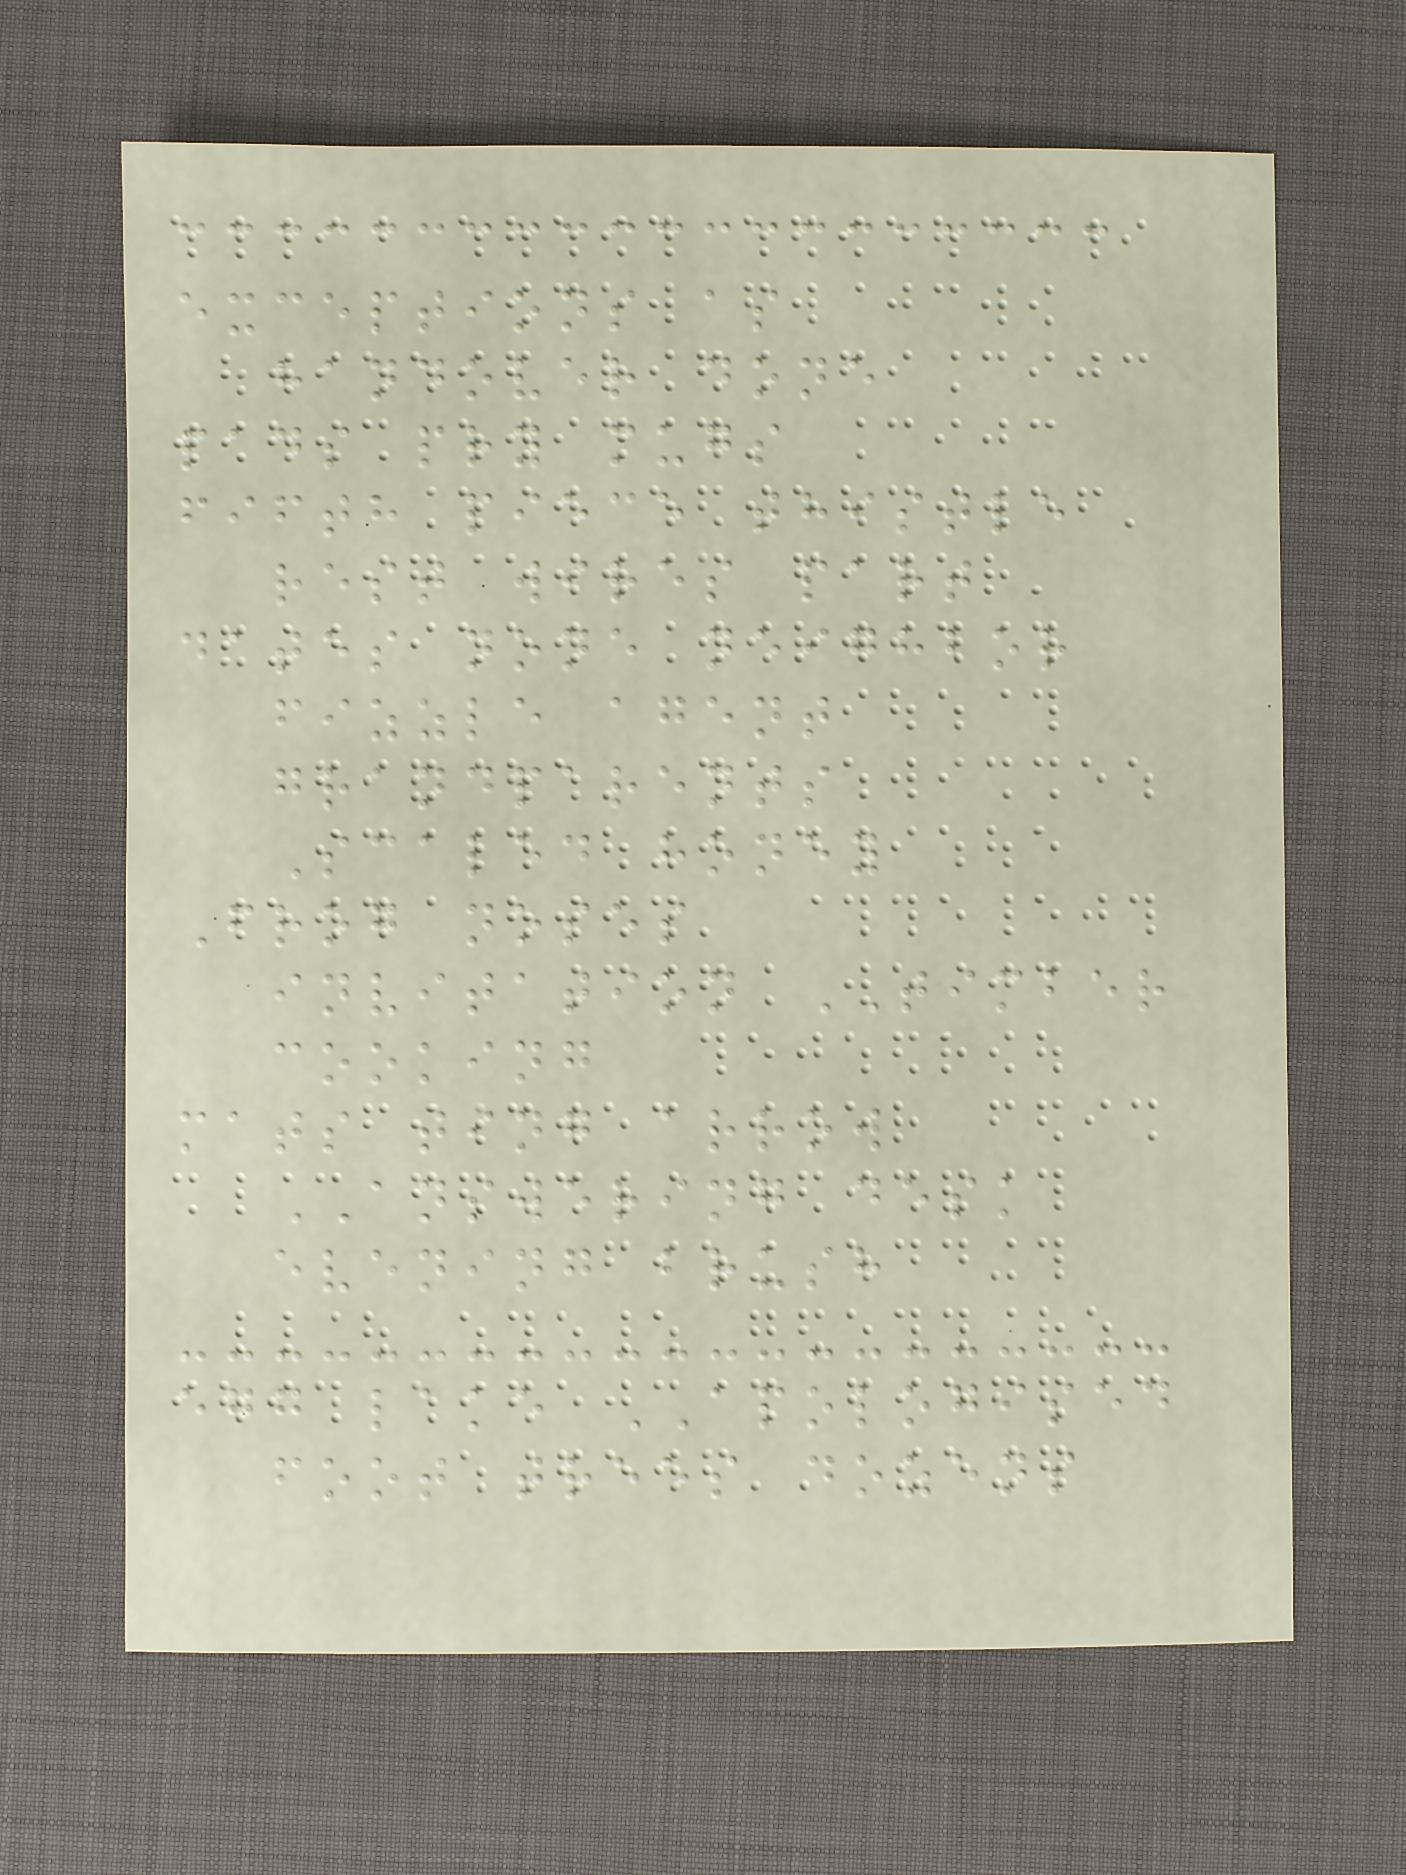exceptions as
handover done
pads pry mugs
fifth piece thistle
rest wires part
dates none neighbor
fizzle agent
grandparents
Scaled honey
Frog noses
invitation TIMBER
cooking
mats ting arrow
ANSWERING desk
evening brush
egg lake APOLOGISED
foot trees dozens
